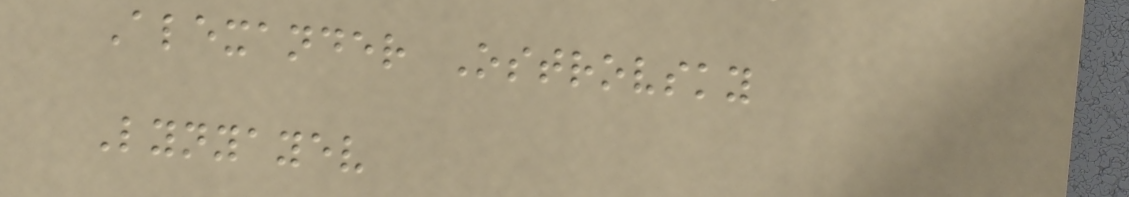Alexander Ostrovsky
Lynyayev
